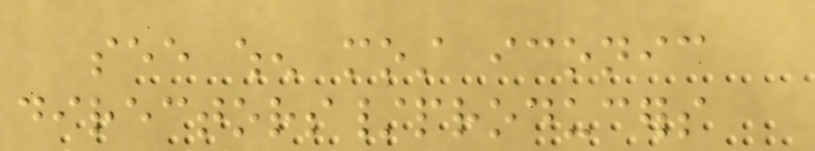see when most iconic
directors/producers
